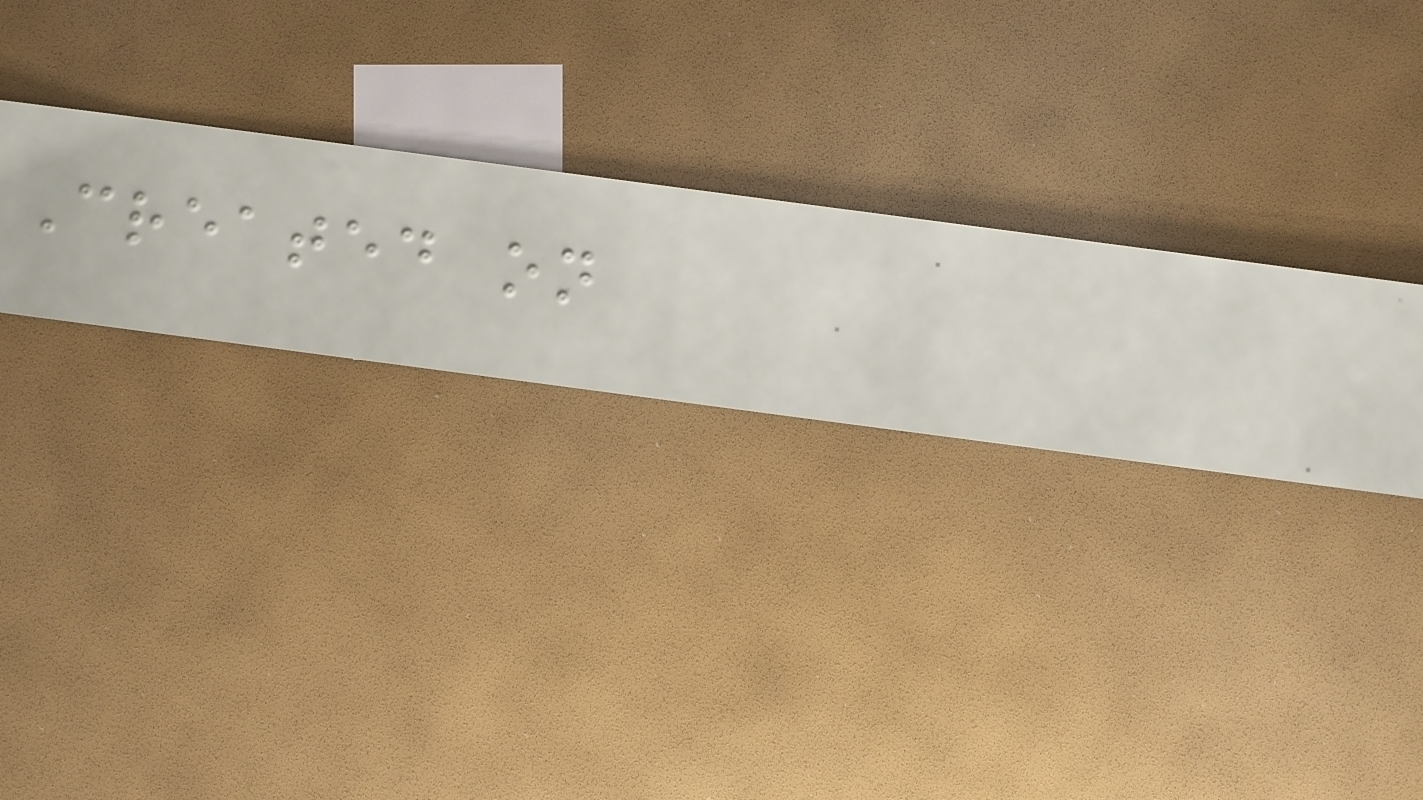Created on
